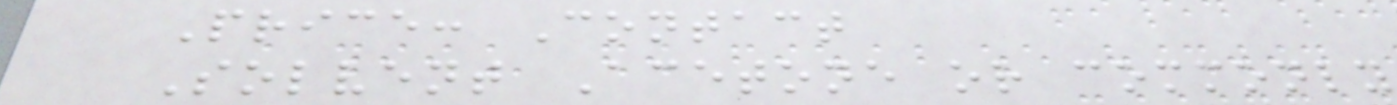Price: Contact
Solvent Acetone or commonly
